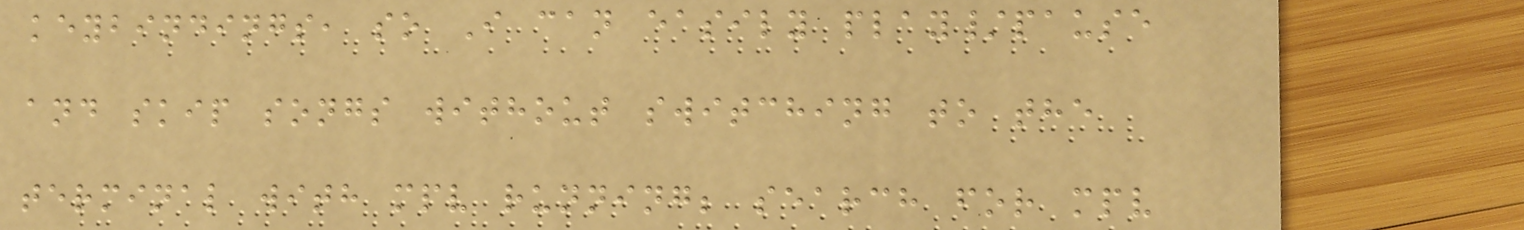keybindings, so I can easily play/pause
and skip songs without switching to the
terminal with mpv running; search for mpv
